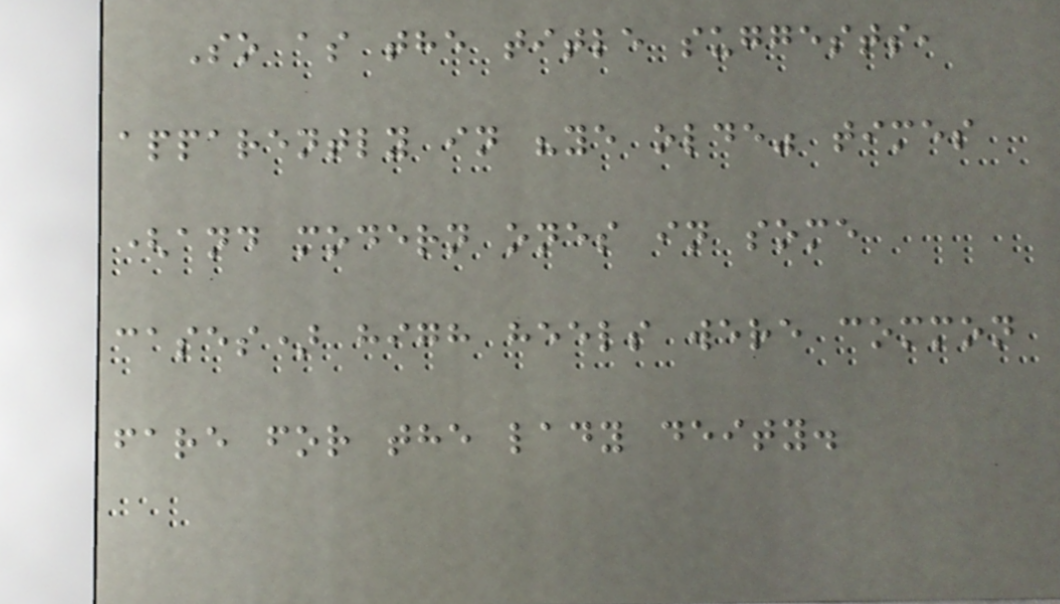So as the title suggests,
apparently in "ye olde" times
(and modern ones in some
cases) high heels were common
fare for the lady deity.
